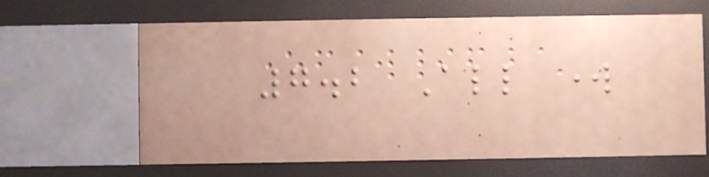7.2 All work
